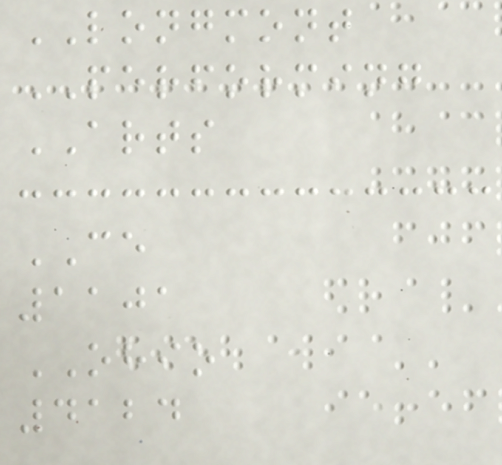LONGMONT
PERFORMING
ARTS
CE
1101
OHIO
4124
